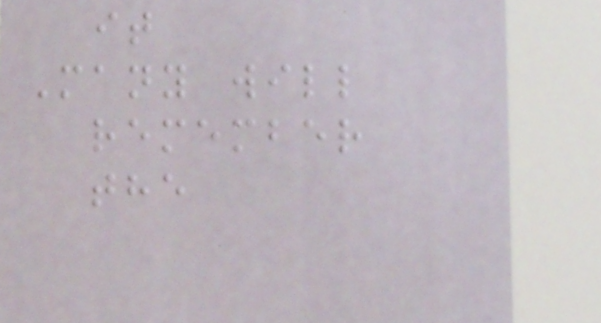it
Many will
remember
the
